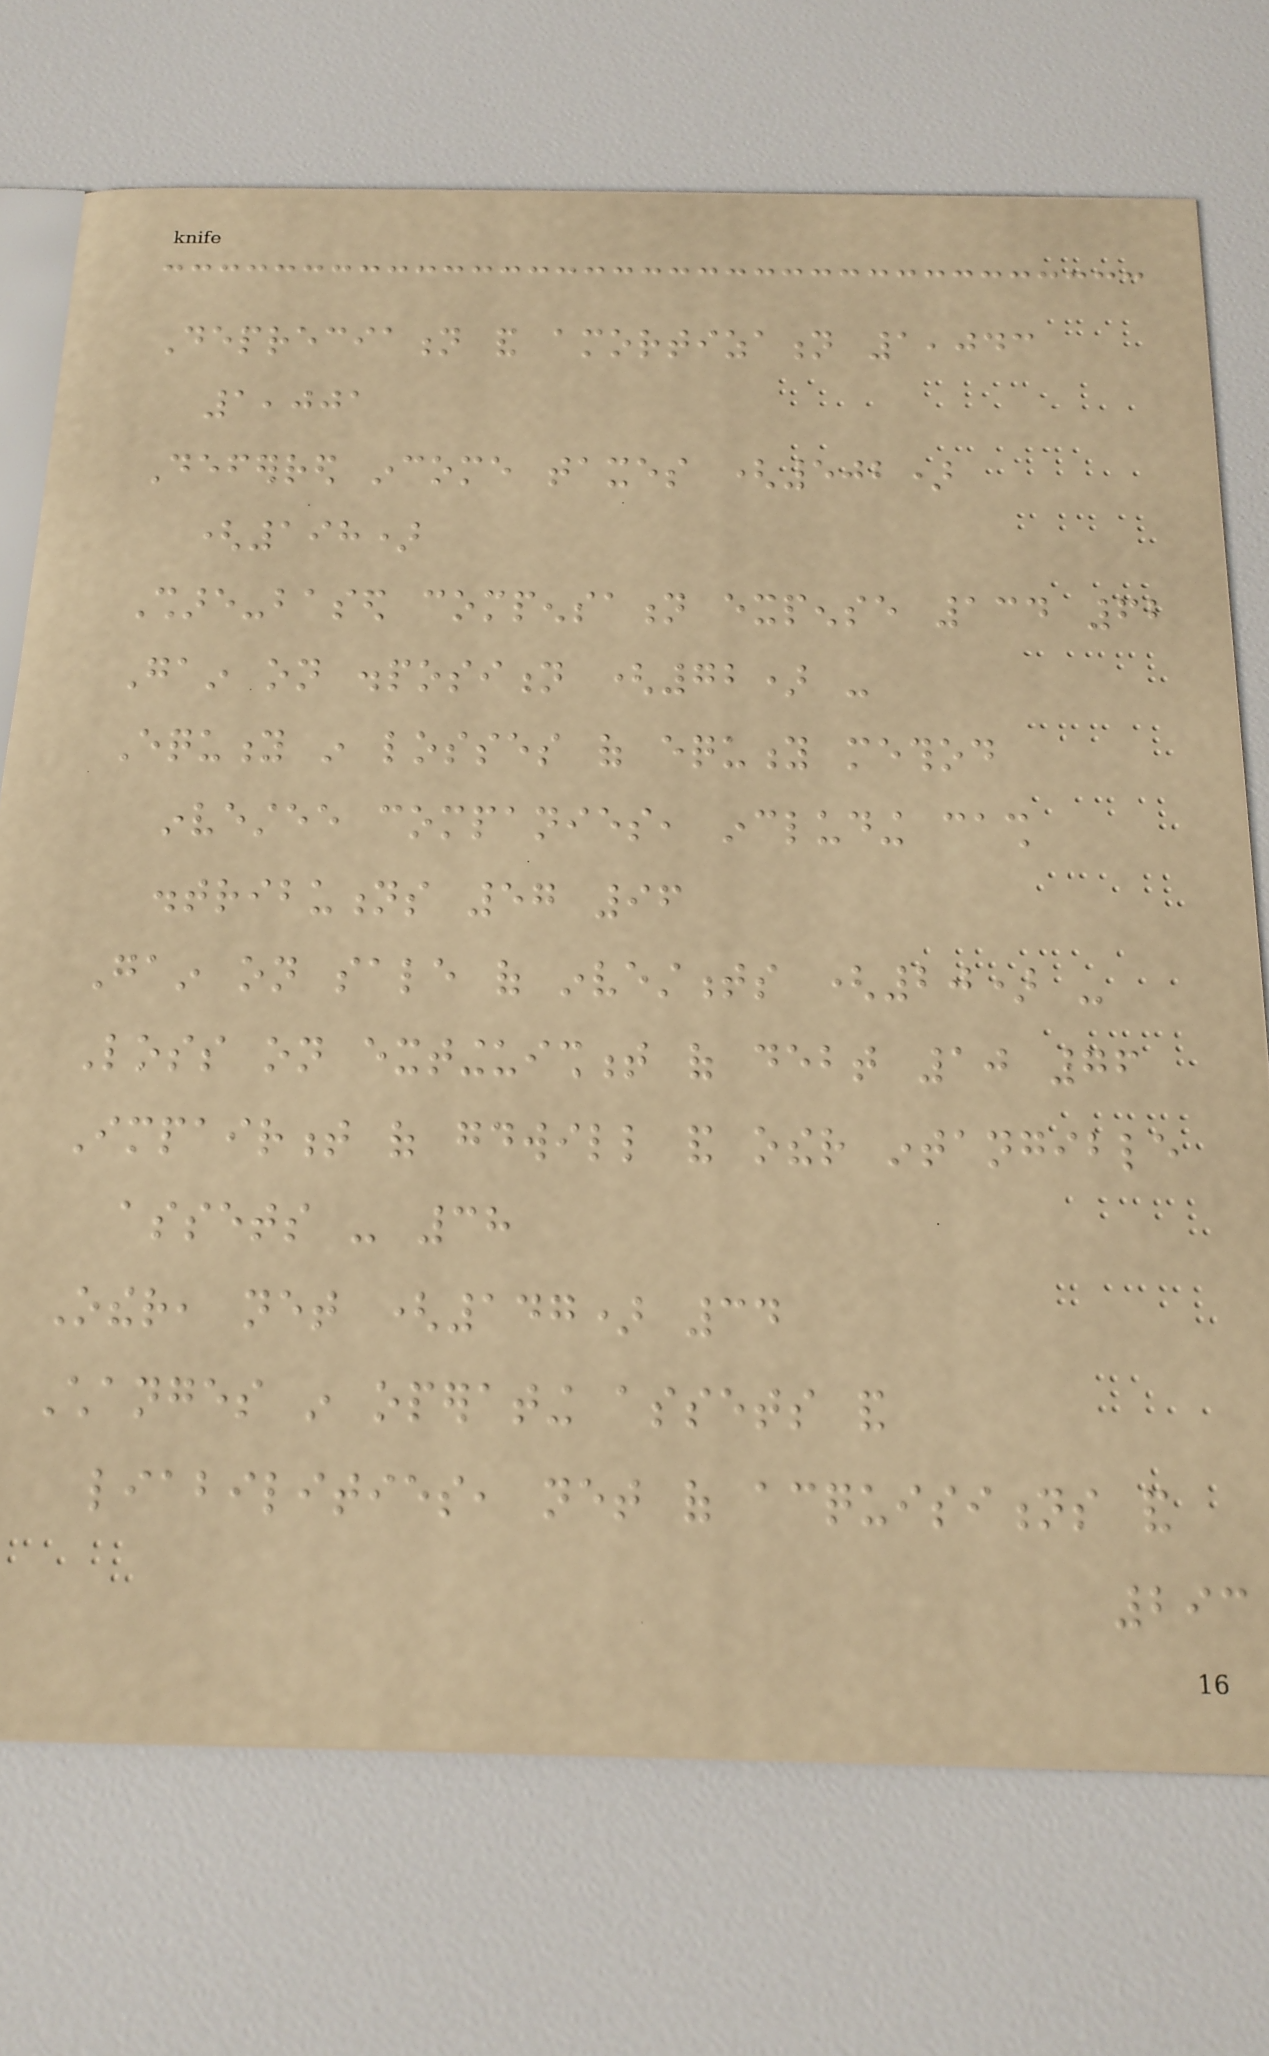Depreciation and amortization 1,043
1,001
Deferred income taxes (502)
(198)
Share-based compensation expense 134 62
Gain on disposition (72) -
Equity in losses of equity method
investee companies, including cash
distributions 57 96
Gain on sale of investments (20) -
Loss on extinguishment of debt 10 76
Impairment of goodwill and other intangible
assets - 38
Other, net (147) 34
Changes in operating assets and
liabilities, net of acquisitions and
293
